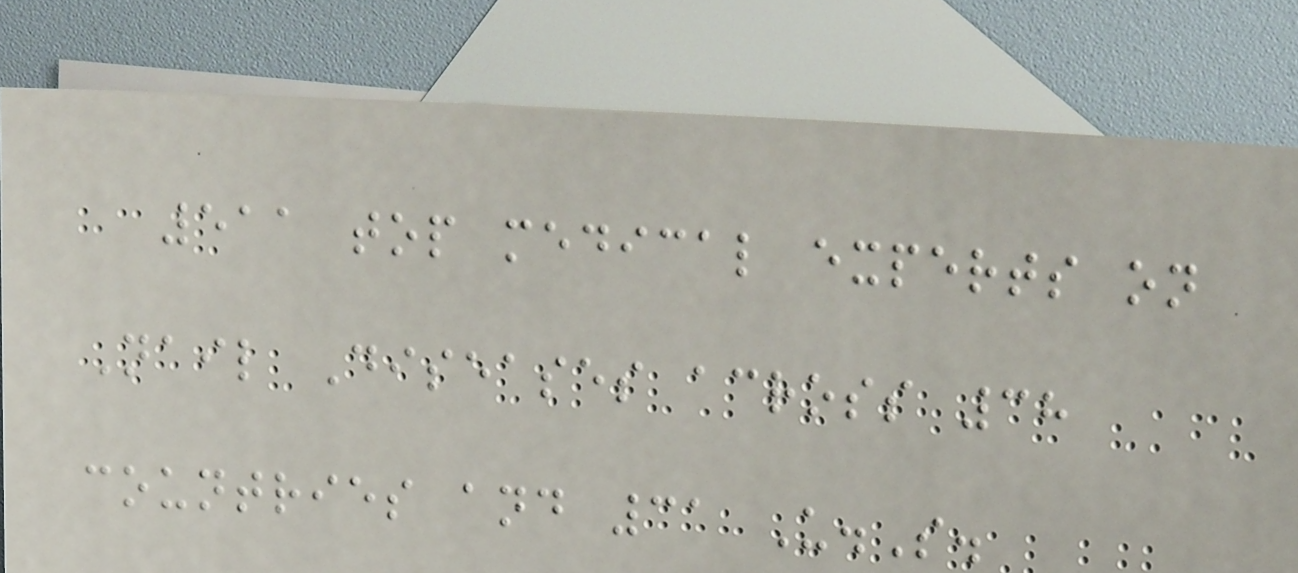511 top medical experts on
Nail Diseases across 38
countries and 31 U.S.
